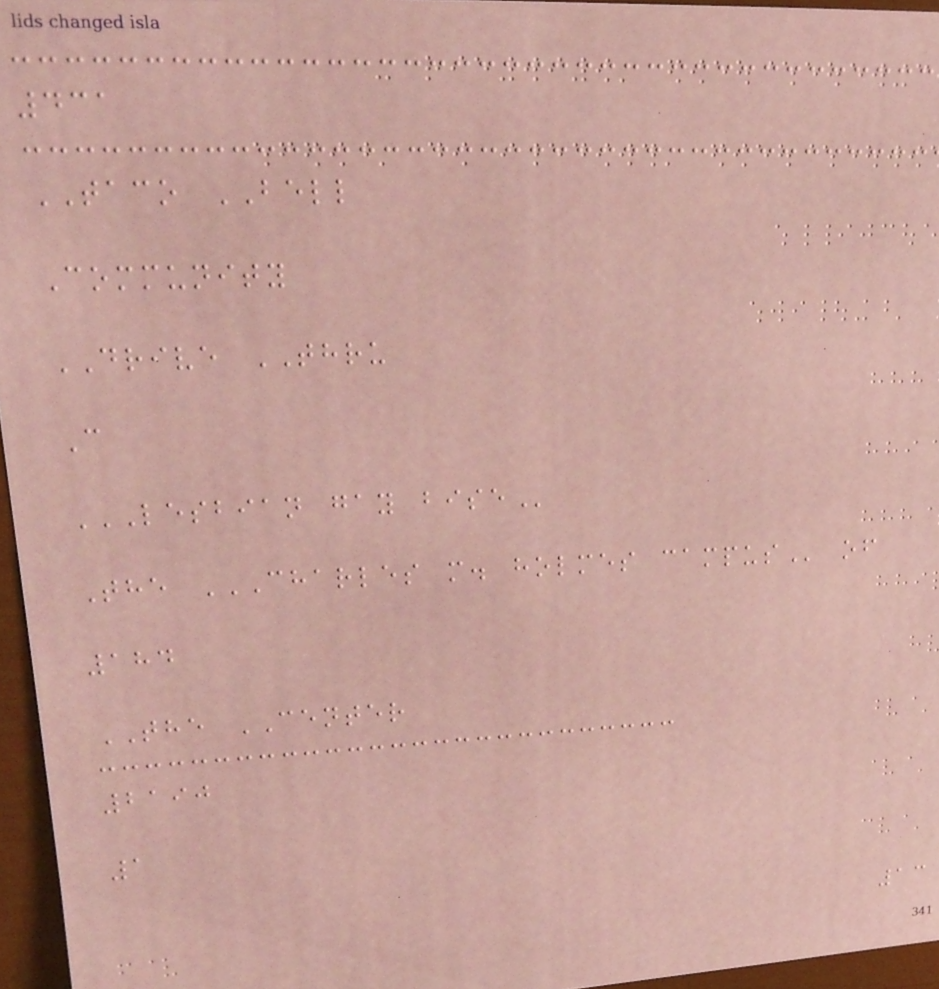431
TACO BELL
Community
DRIVE THRU
C
LESBIAN GAY BISE
The CHARLES M. HOLMES CAMPUS of
184
THE CENTER
2190
1
13
